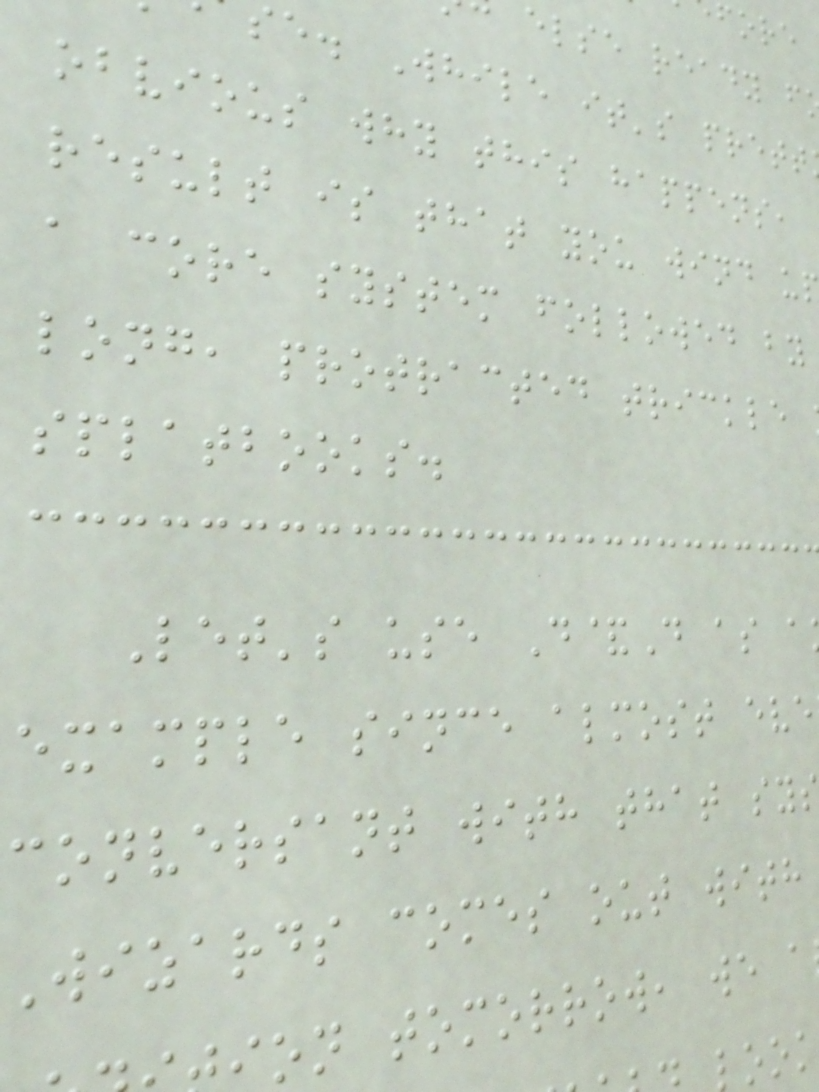else ready f
se. While it's prett
obvious why this happens,
result is that you wind u
a core system followed by
long, protracted trickle
splatbooks.
Let's use D&D as a
example since almost eve
conversant with that sy
wizards comes out with
on tomorrow, we a
